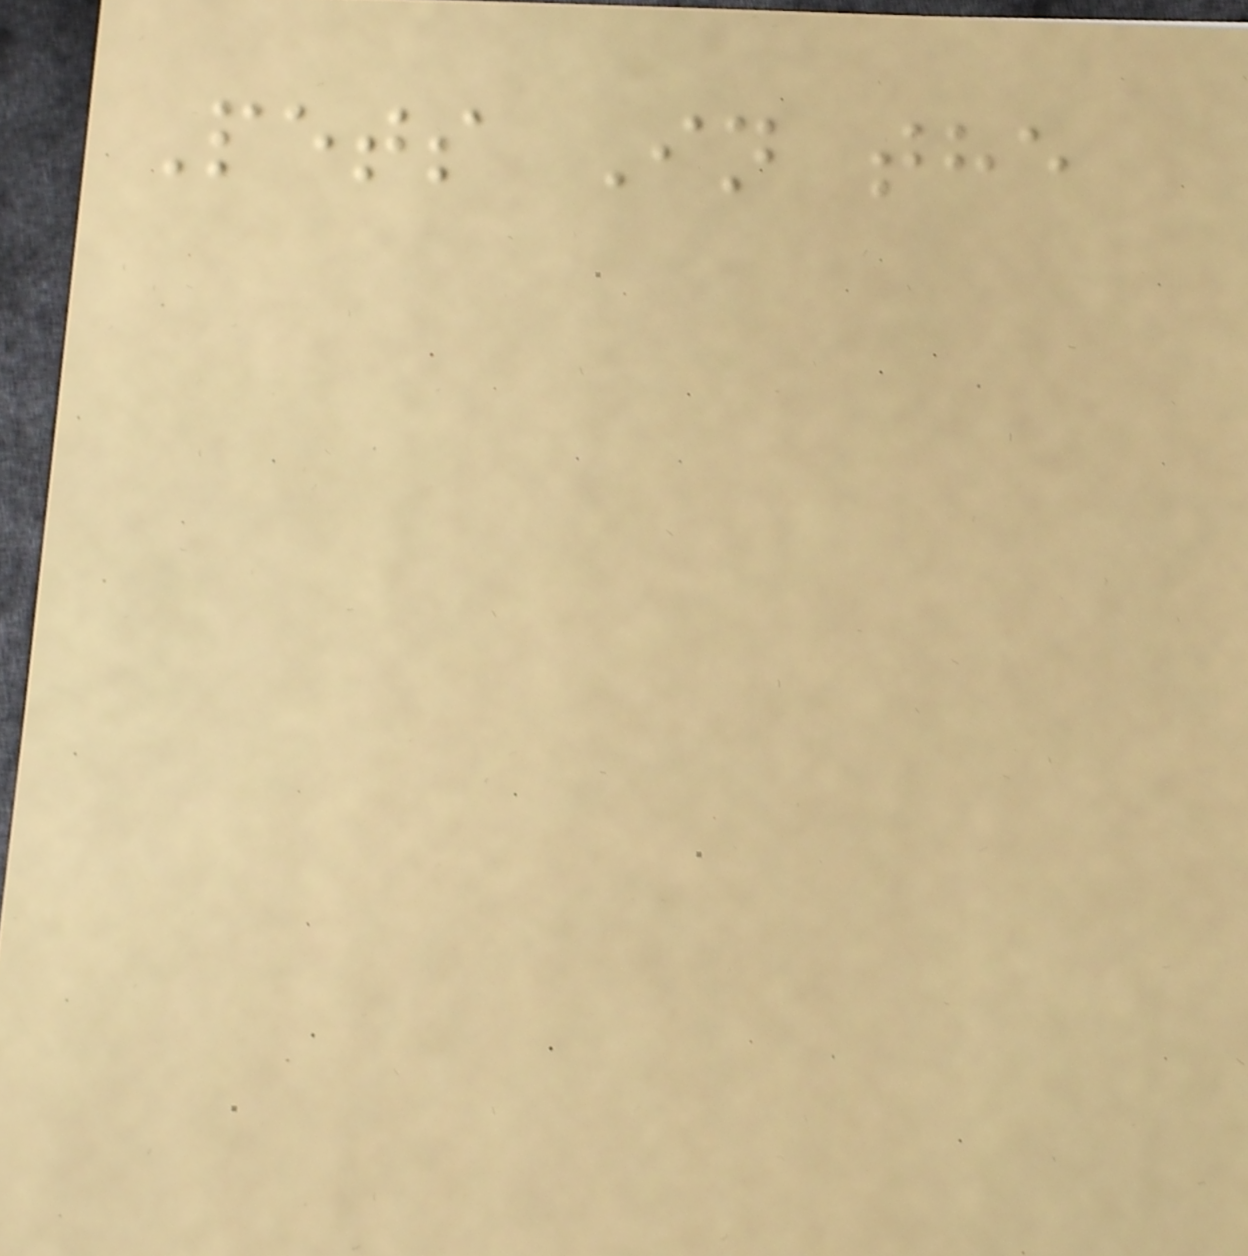Pets In the
